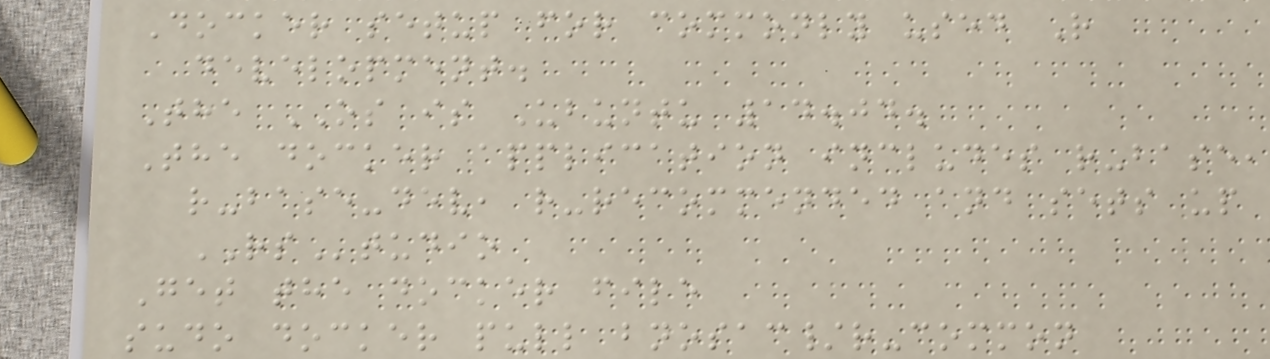Docker setup for commonly used R
development.
The OS is Ubuntu 14.04.
The docker application includes r-base,
r-base-dev, r-recommended and sets up
RStudio
Get the docker file
sudo docker pull bnosac/r-common
